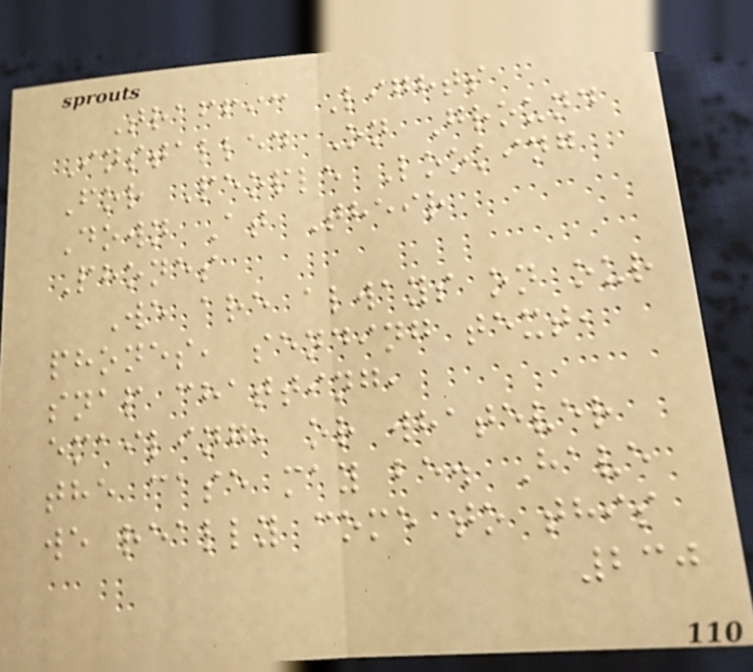Traffic Lights
Installed On Ground
For People Looking
Down At Their
Phones
We are always on our
phones, sending text,
snap chatting,
emailing, or whatever
the case may be. Have
we really come to this
230
